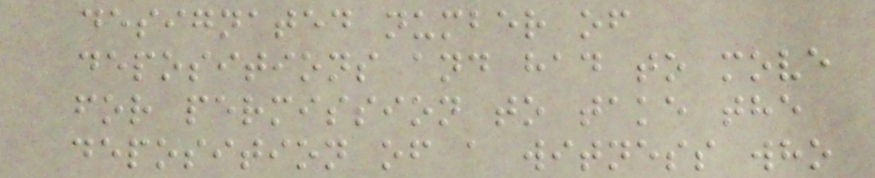designated number of
depositions and had to move
for permission to take the
deposition of a witness who
